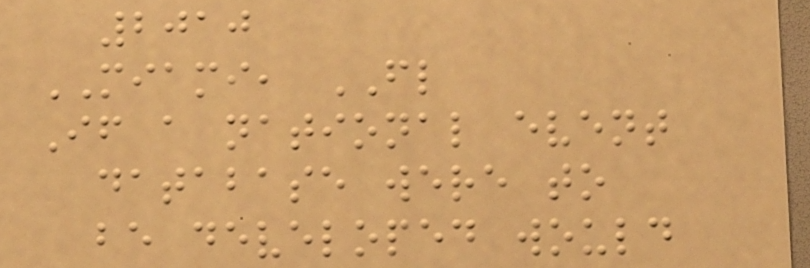2010
MIAMI, FL
If a national event
database were to
be developed would
